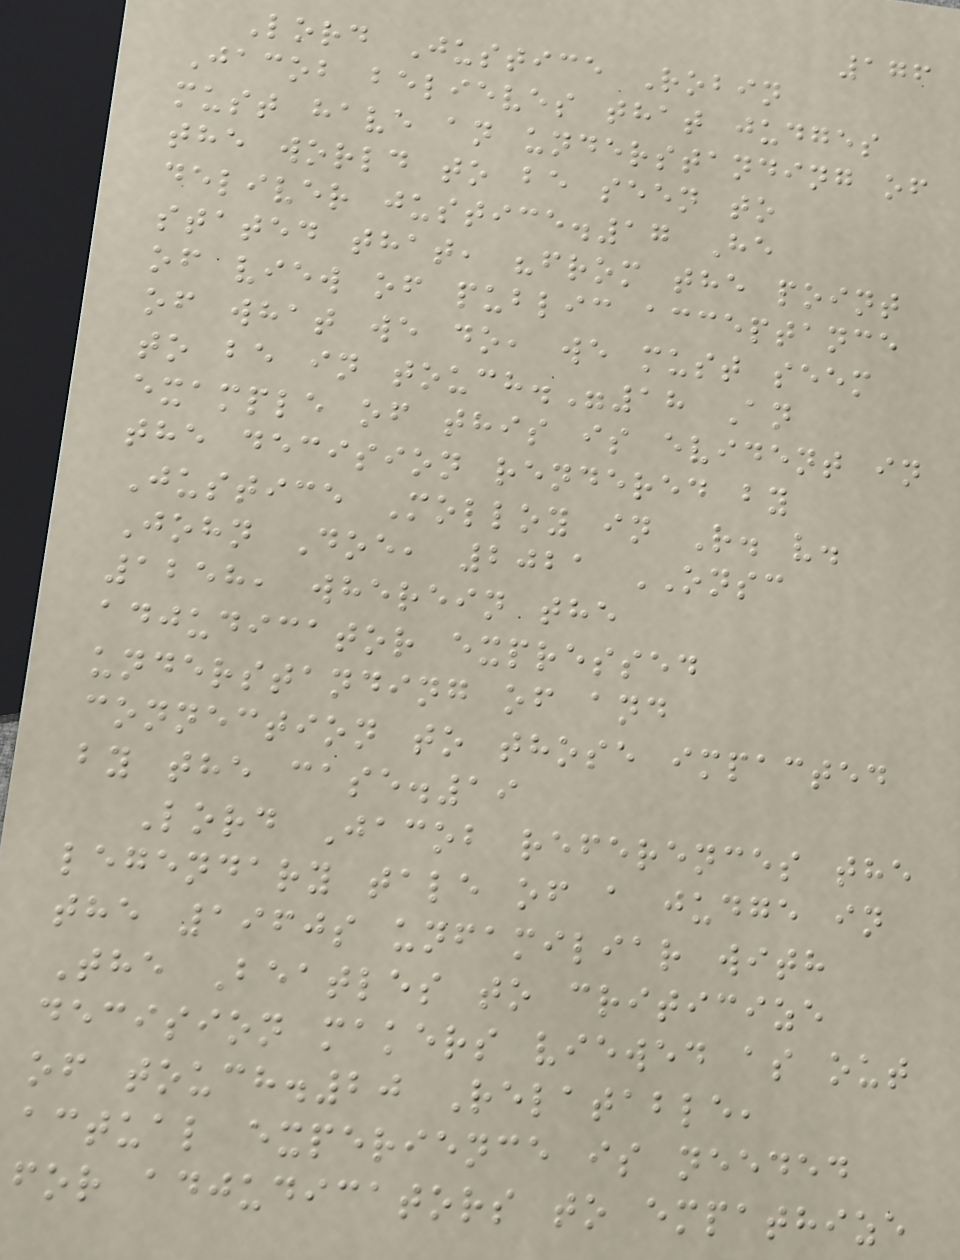176
Lord Justice Robin
Jacob believes that judges
must have an understanding of
the world to be seen to
deliver justice.17 He
stated that, "from the point
of view of public acceptance
of what we do, we must seem
to be in touch."18 An
example of this is evident in
the decision rendered by
Justice Molloy in R. v.
John Doe, 2021 ONSC
1258, wherein the
adjudicator expressed
understanding of and
connection to those impacted
by the case.19
Lord Jacob references the
legendary tale of a judge in
the 1960s unfamiliar with
The Beatles to criticize
decision makers viewed as out
of touch.20 Relatable,
actual experience is needed
for adjudicators to empathize
